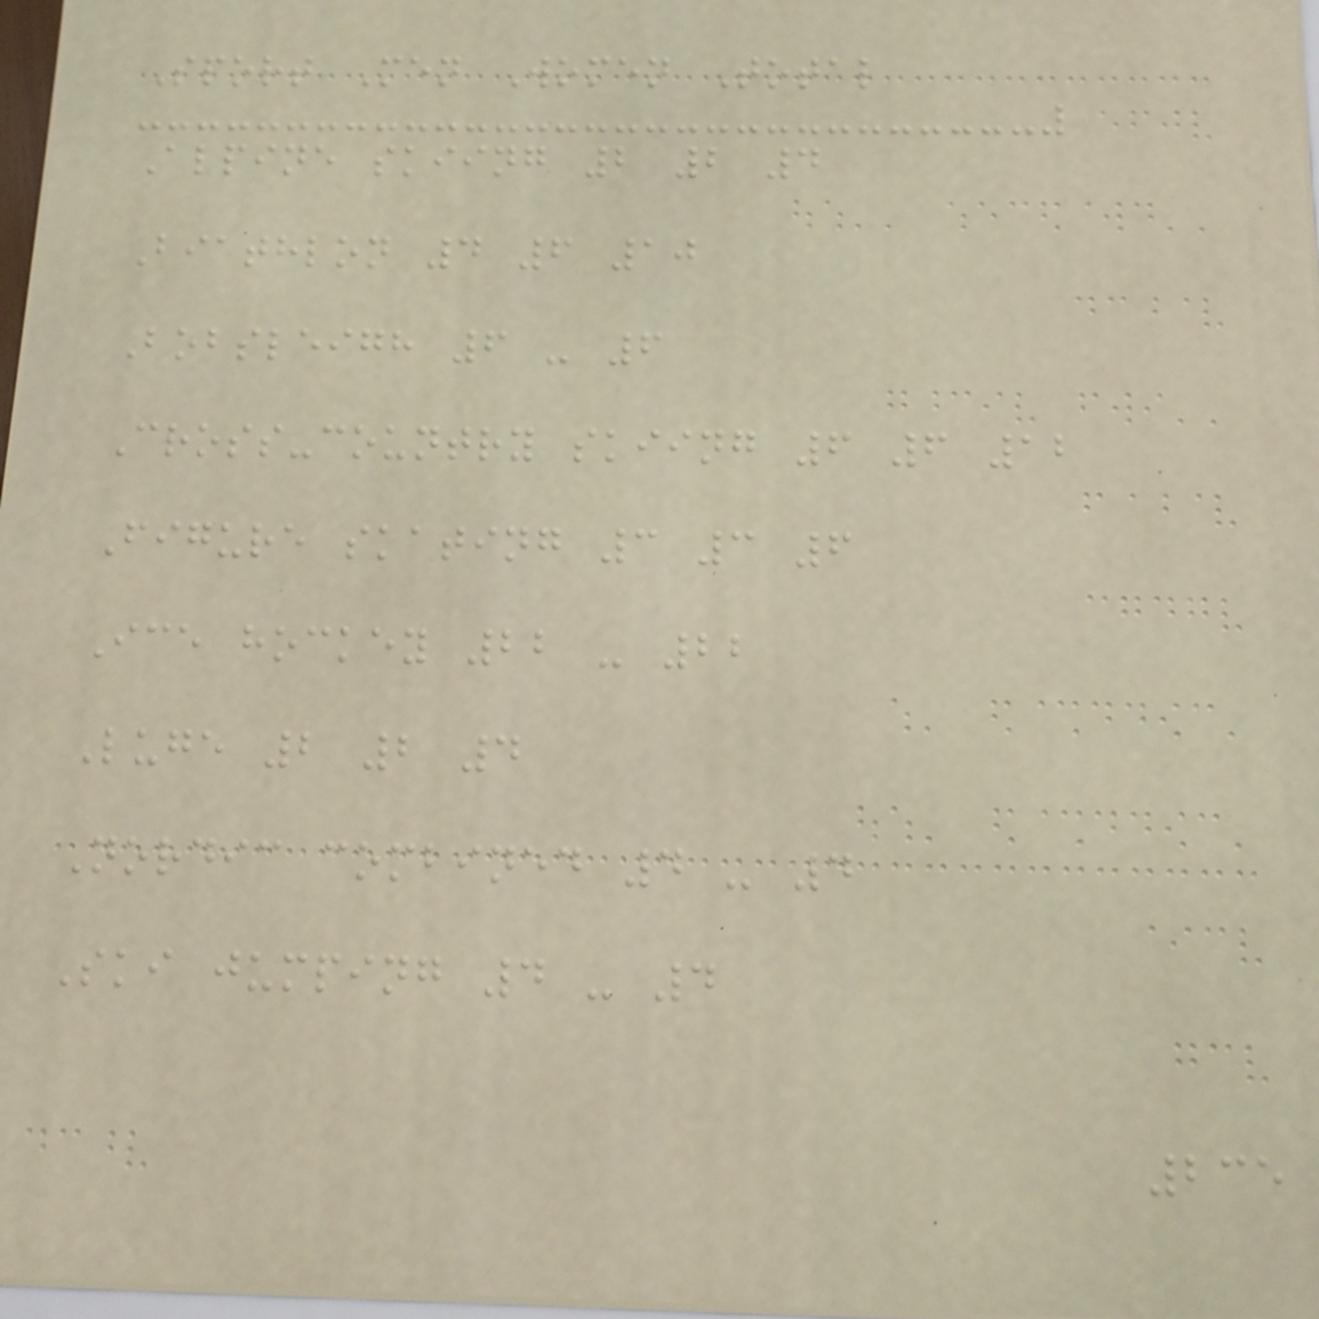Sport Men Women Total
Alpine skiing 2 2 4
Biathlon 4 6 10
Bobsleigh 6 - 6
Cross-country skiing 6 6 12
Figure skating 3 3 6
Ice hockey 22 - 22
Luge 2 2 4
Nordic combined 4 - 4
Ski jumping 4 - 4
235
